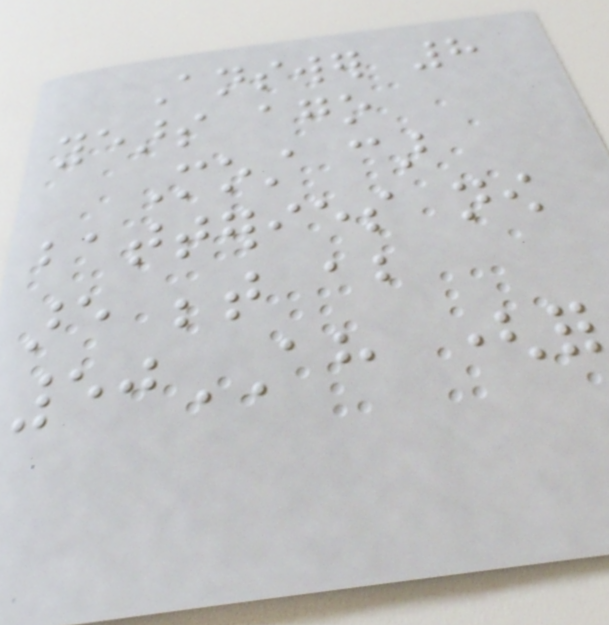Answer 8
years ago
Most car
batteries now
are between about
50AH (for
